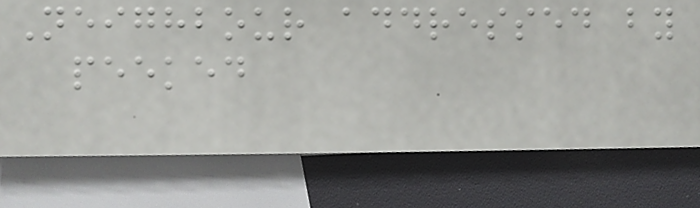Neighbour addressed by
peeked
